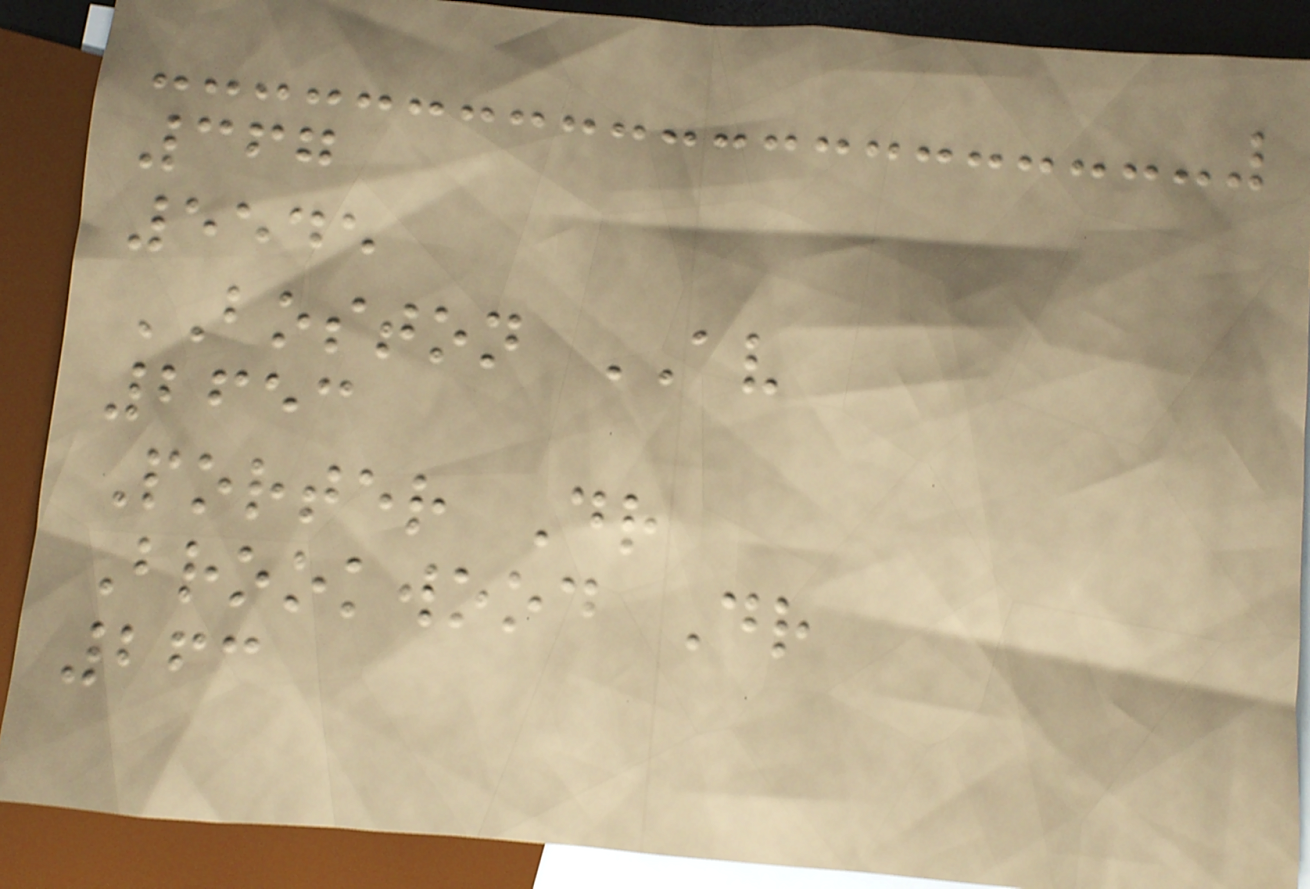367
5545
BOSTON AV
2653
Porter Dr
Brookwood Dr
263
